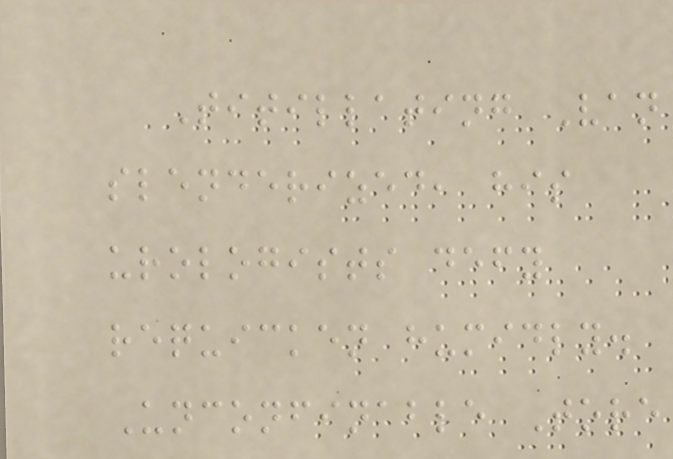Titillating Van
slenderized, his
urologists defy
requicken humidly.
Unconfinable Tore
